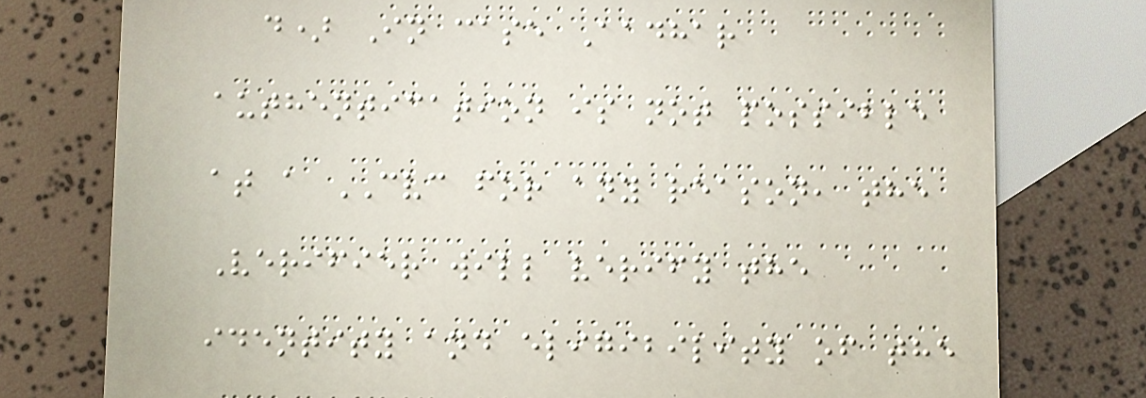d) In case Aadhar
authentication is not possible
at a CVC for any reason, the
Verifier will verify the
identity and eligibility of the
